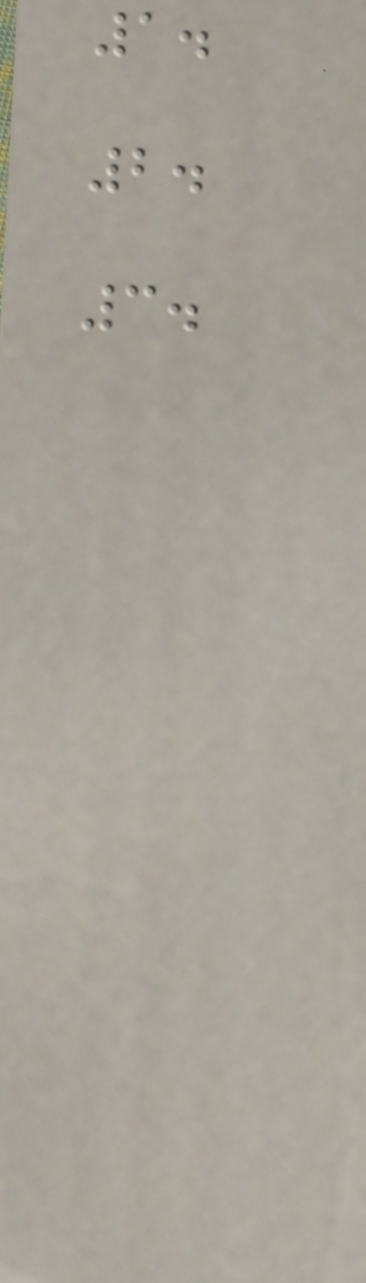1.
2.
3.
